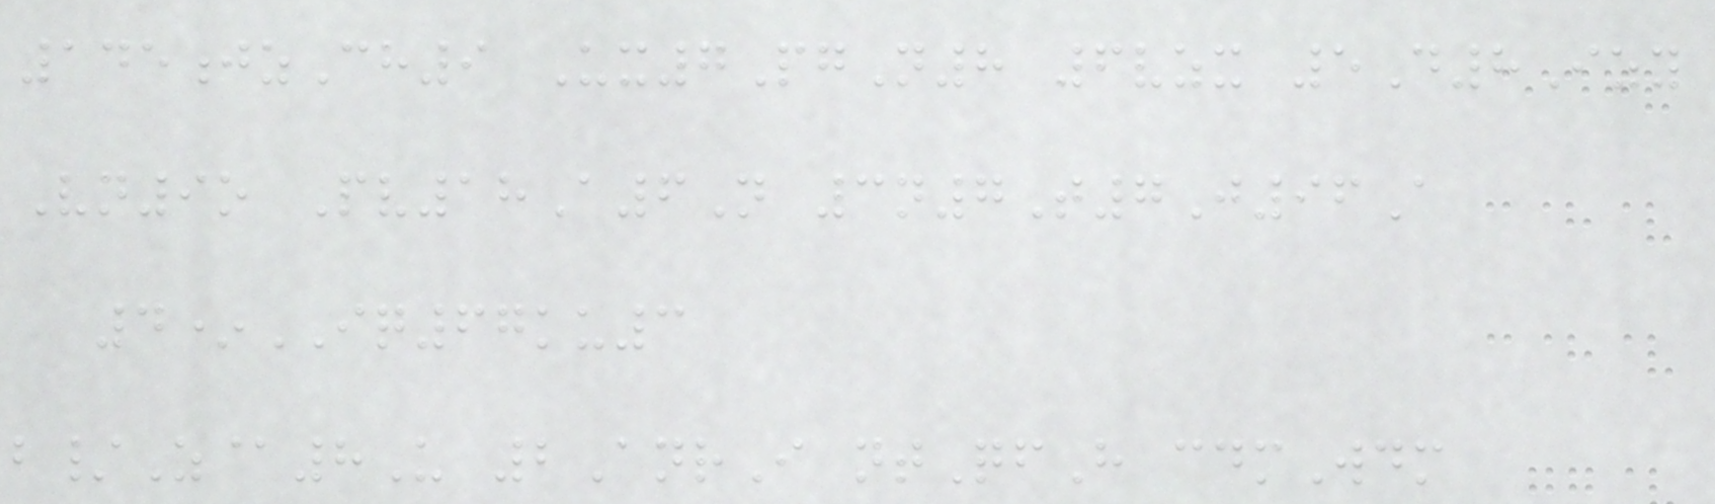145jzCh9 Ux7PgN8 6vzx 5D8Izy
Vn9o Pv18A6N 3n7T7J96A
4*IQ67ku3
b/Z@8U 2AnrI ntQfH cdmWdm
